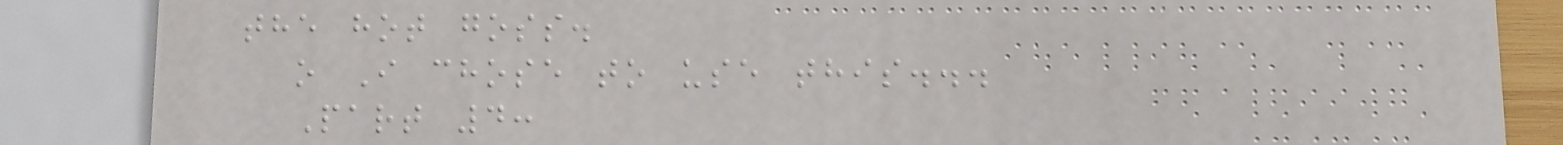the hot goss.
o I chose to use this...
Part 4:
